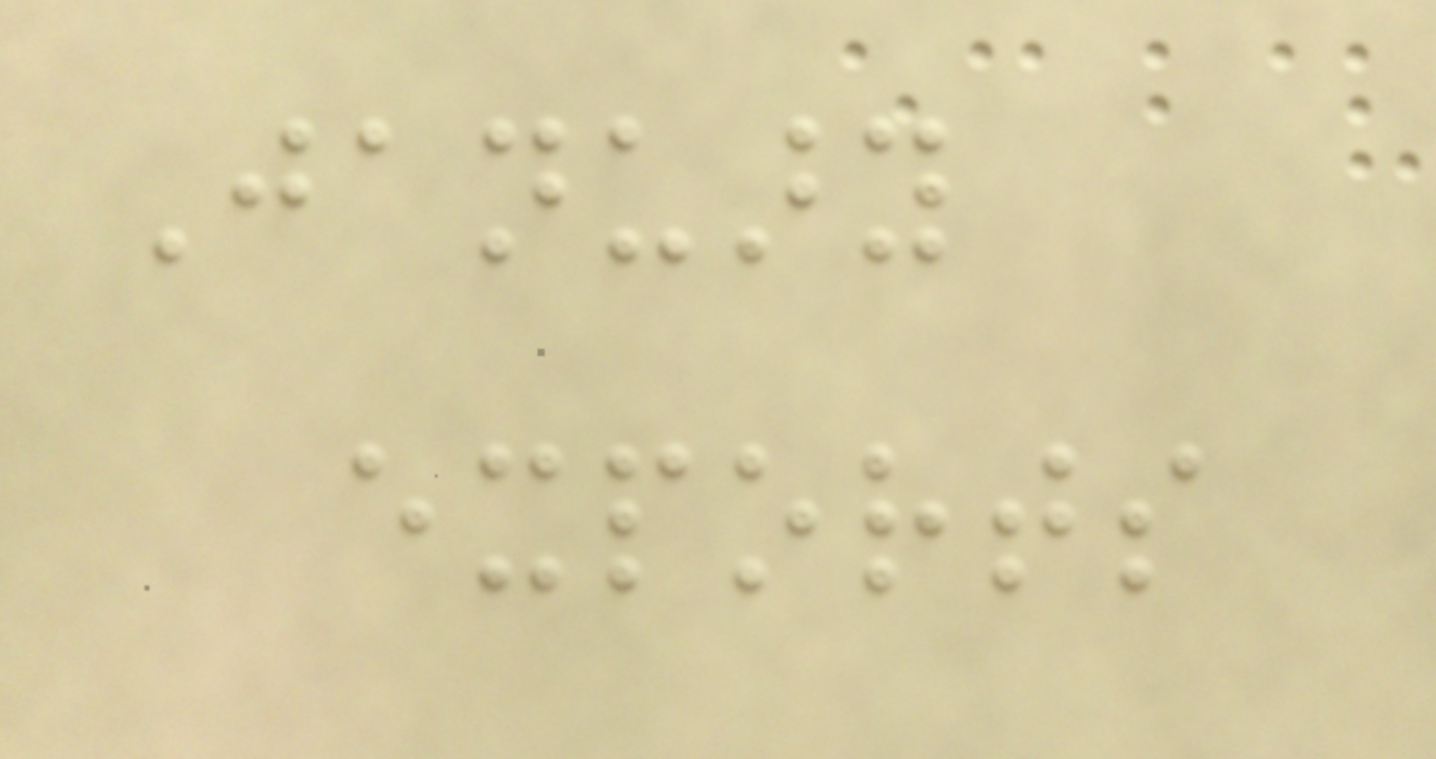January
exports
